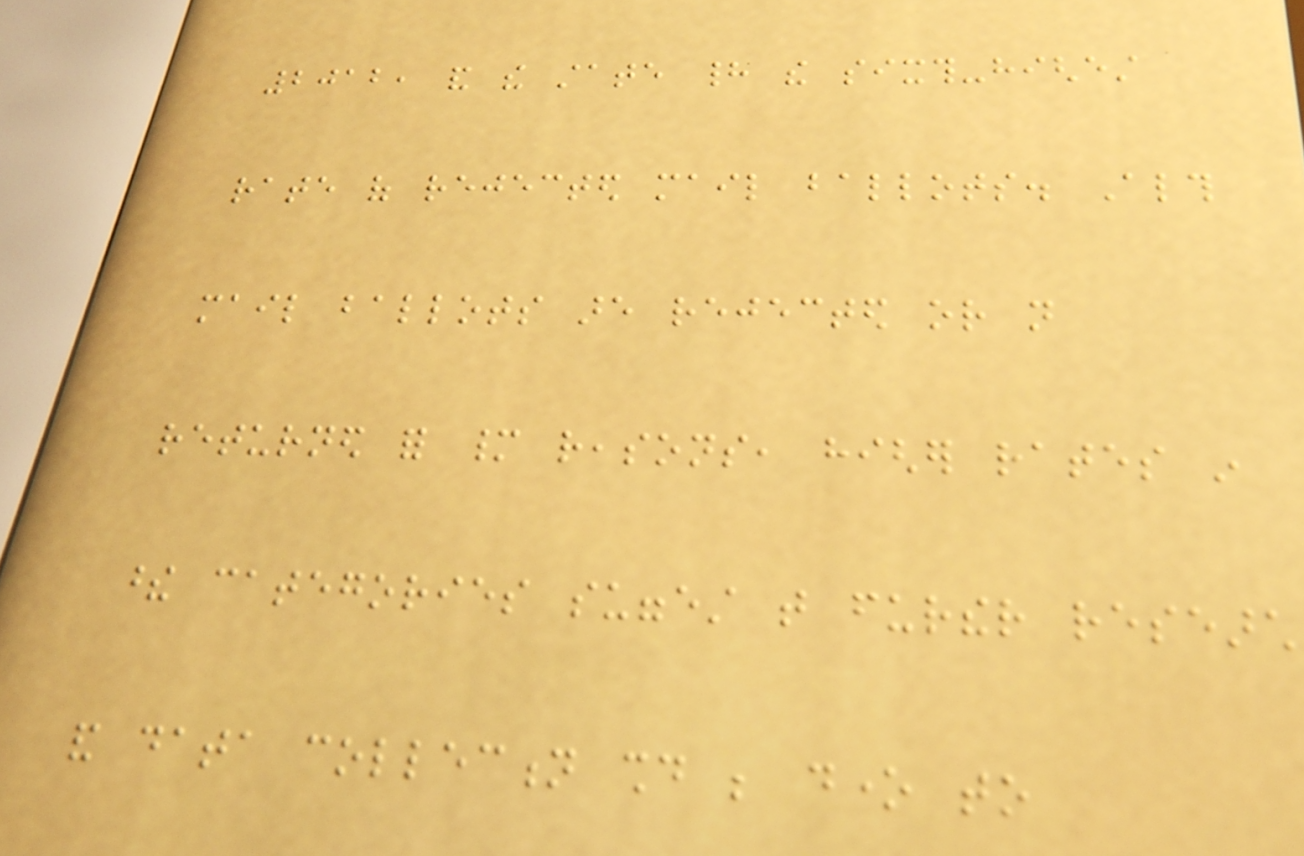2012, and the state had the sixth-highest
rate of rejected mail ballots. Although
mail ballots are rejected or not
returned for many reasons, higher rates in
these categories suggest that further research
and data collection should be done to
